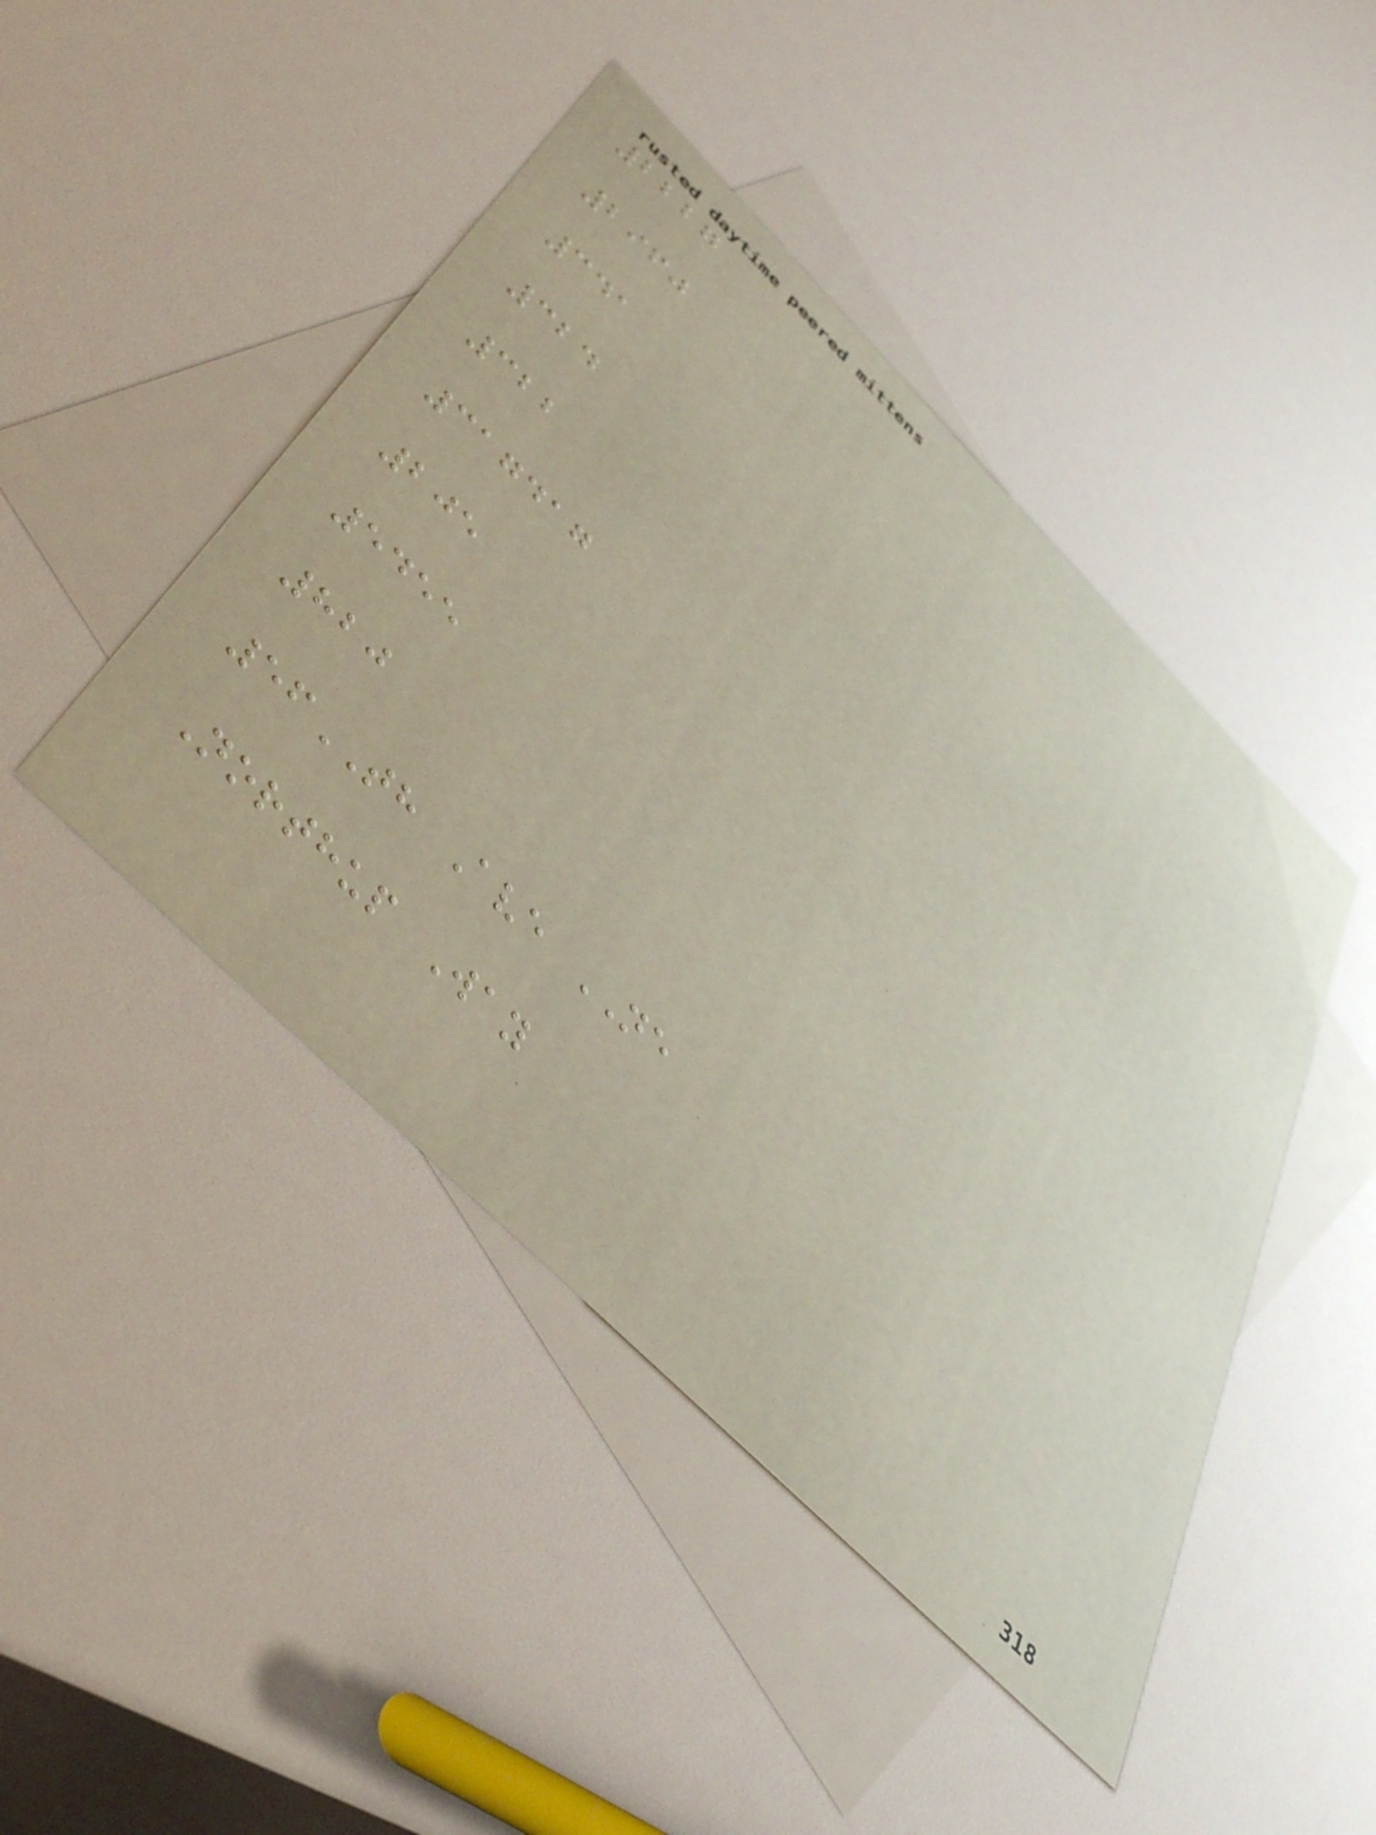2227
2960
341
324
322
317417
205
5455
820
56TH Ave NE
Northup Way
